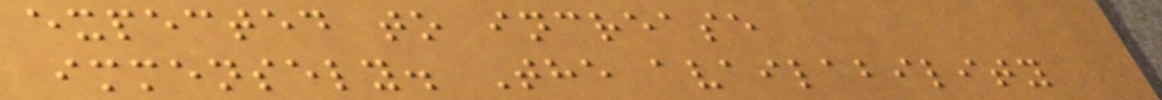expected to increase
immensely. The availability
